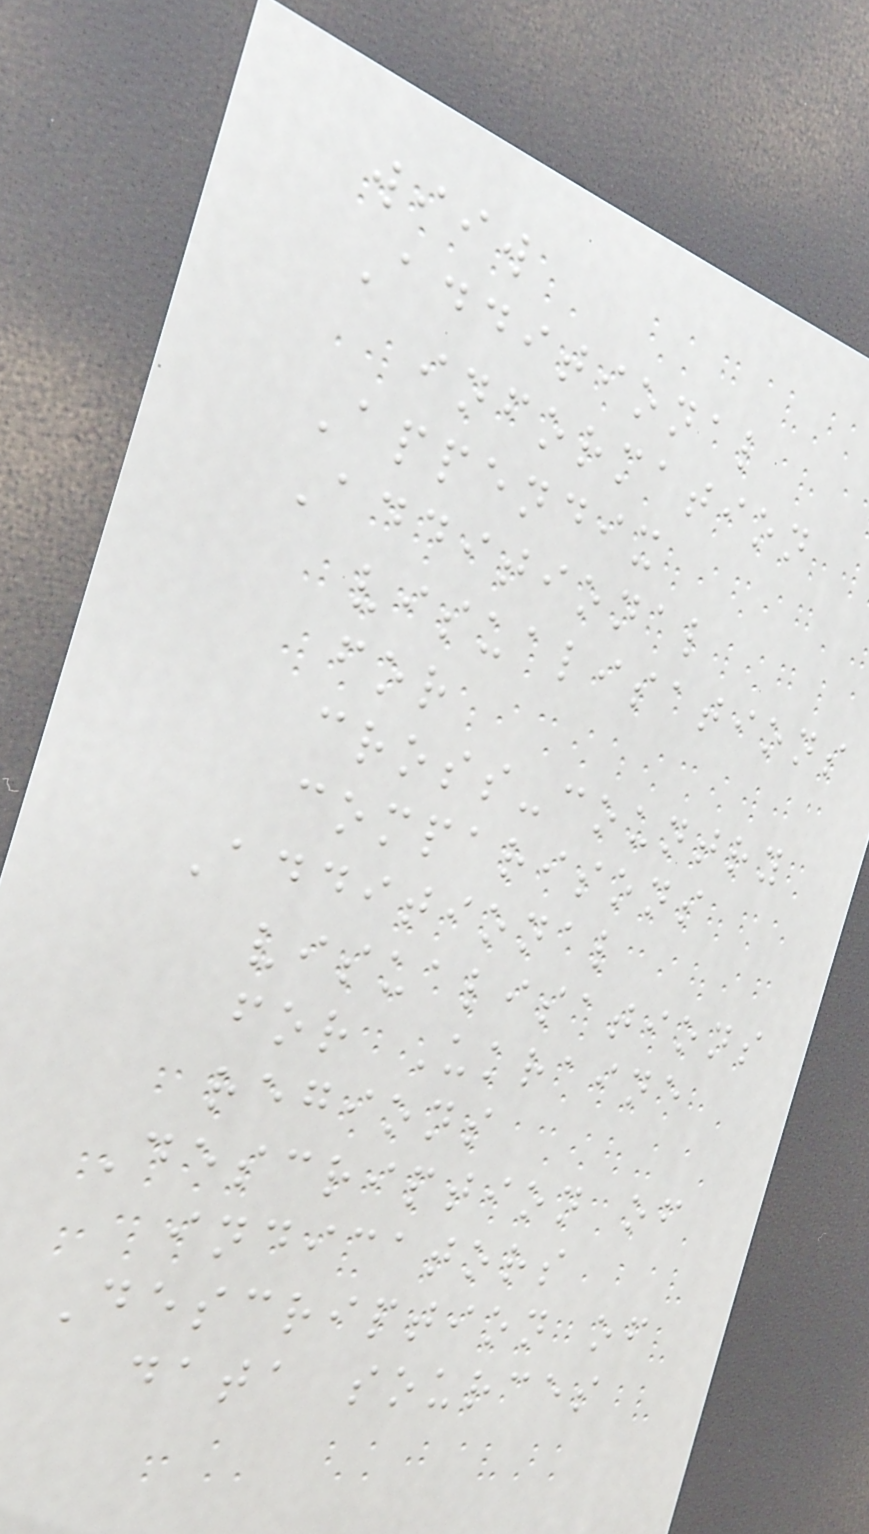wiiw
Additional
information
Appendix
Additional
visualisations
for
cross-country
comparisons
Additional
visualisations
for Ukraine
regions
Description of
indicators
Description of
data sources
